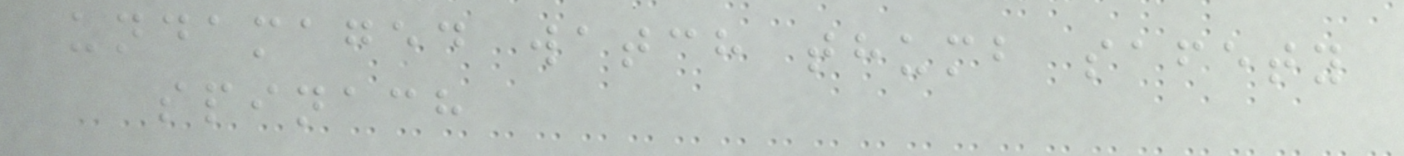undamaged watch thumb safety
spinach
